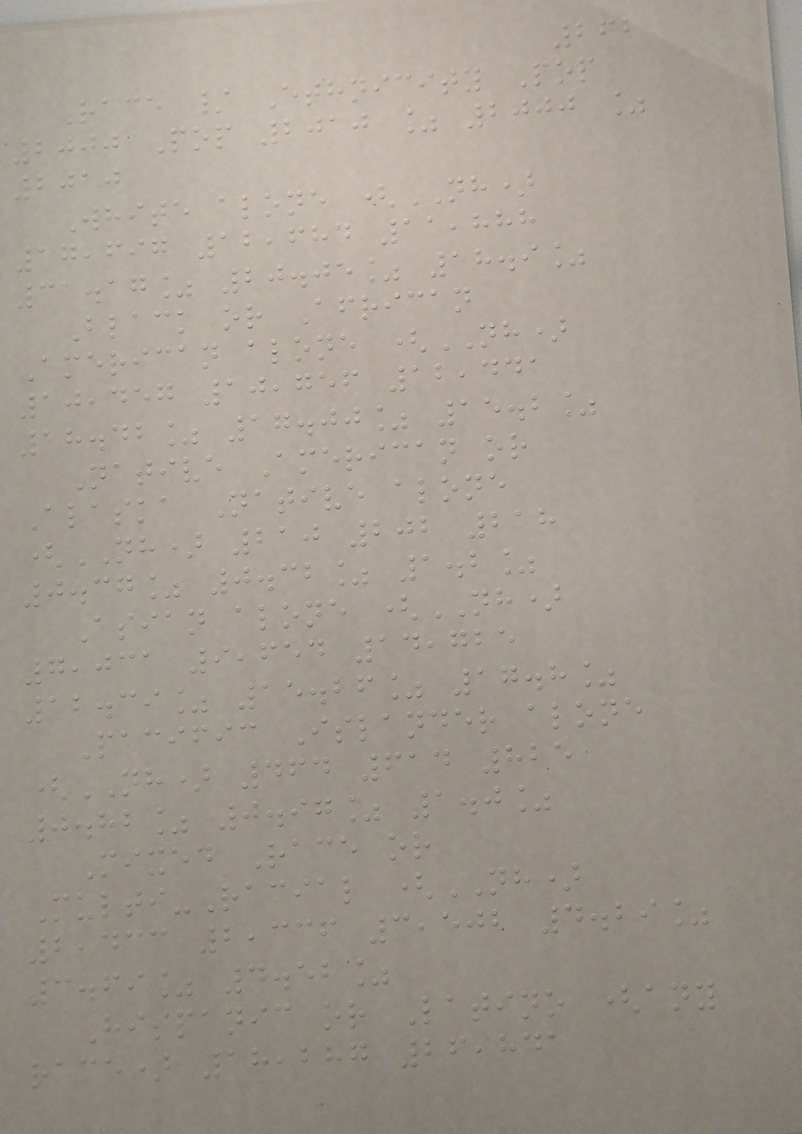262
Race / Ethnicity Pop
2000 Pop 2010 % 2000 %
2010
White alone (NH)
17,697 12,684 11,888
31.17% 20.05% 18.9%
Black or African
American alone (NH)
10,457 10,756 12,441
18.42% 17.00% 15.2%
Native American or
Alaska Native alone
(NH) 210 202 218
0.37% 0.32% 1.2%
Asian alone (NH)
7,031 9,654 14,725
12.39% 15.26% 17.8%
Pacific Islander alone
(NH) 464 614 825
0.82% 0.97% 1.0%
Mixed Race or
Multi-Racial (NH)
2,433 2,336 3,502 4.29%
3.69% 4.52%
Hispanic or Latino (any
race) 18,287 26,841
